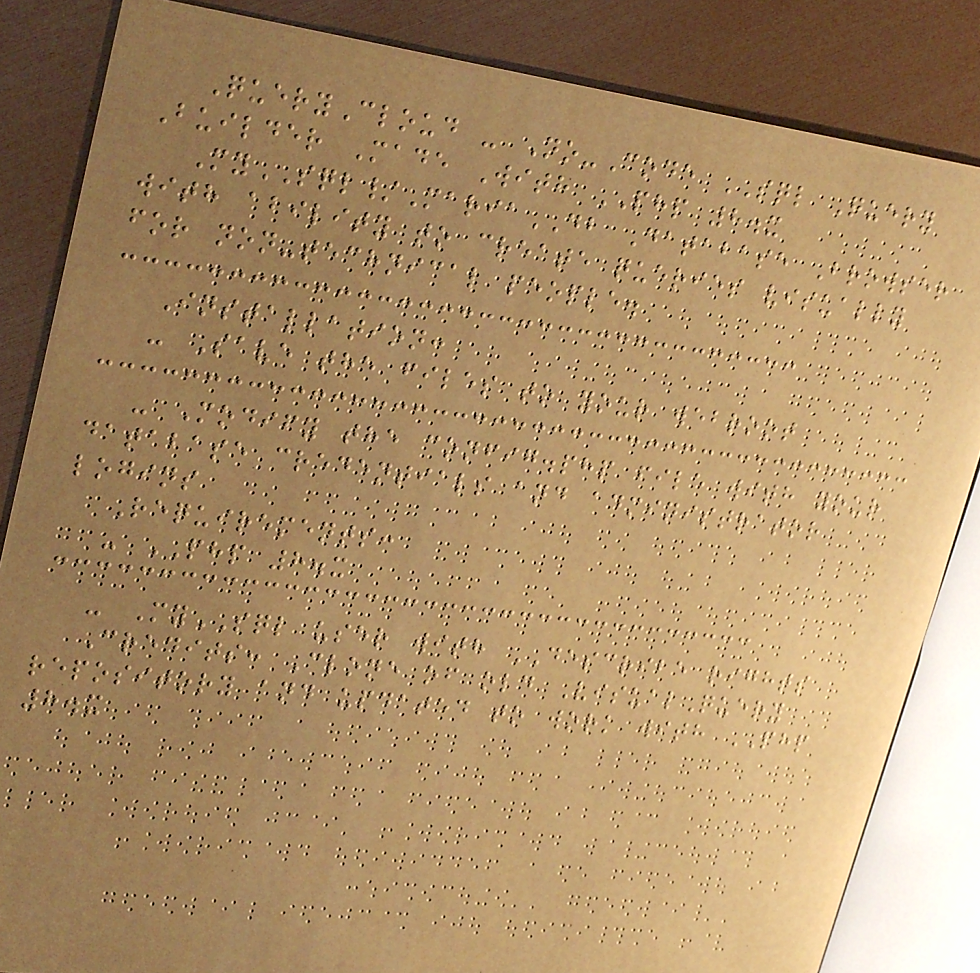QueryCloud - No-Code SQL Query
Builder Made With PHP 8.x
MySQL/MariaDB Database Browser
with ability to create queries visually
for non-technical people.
Installation:
- Save the files to your webroot
- Modify the config.php file with your
database credentials and administrator
logins
Requirements:
- PHP 8.x
- MySQL user with DESCRIBE rights
Credits: Clone of old VisualQuery
repository and updated to work with PHP
8.x
